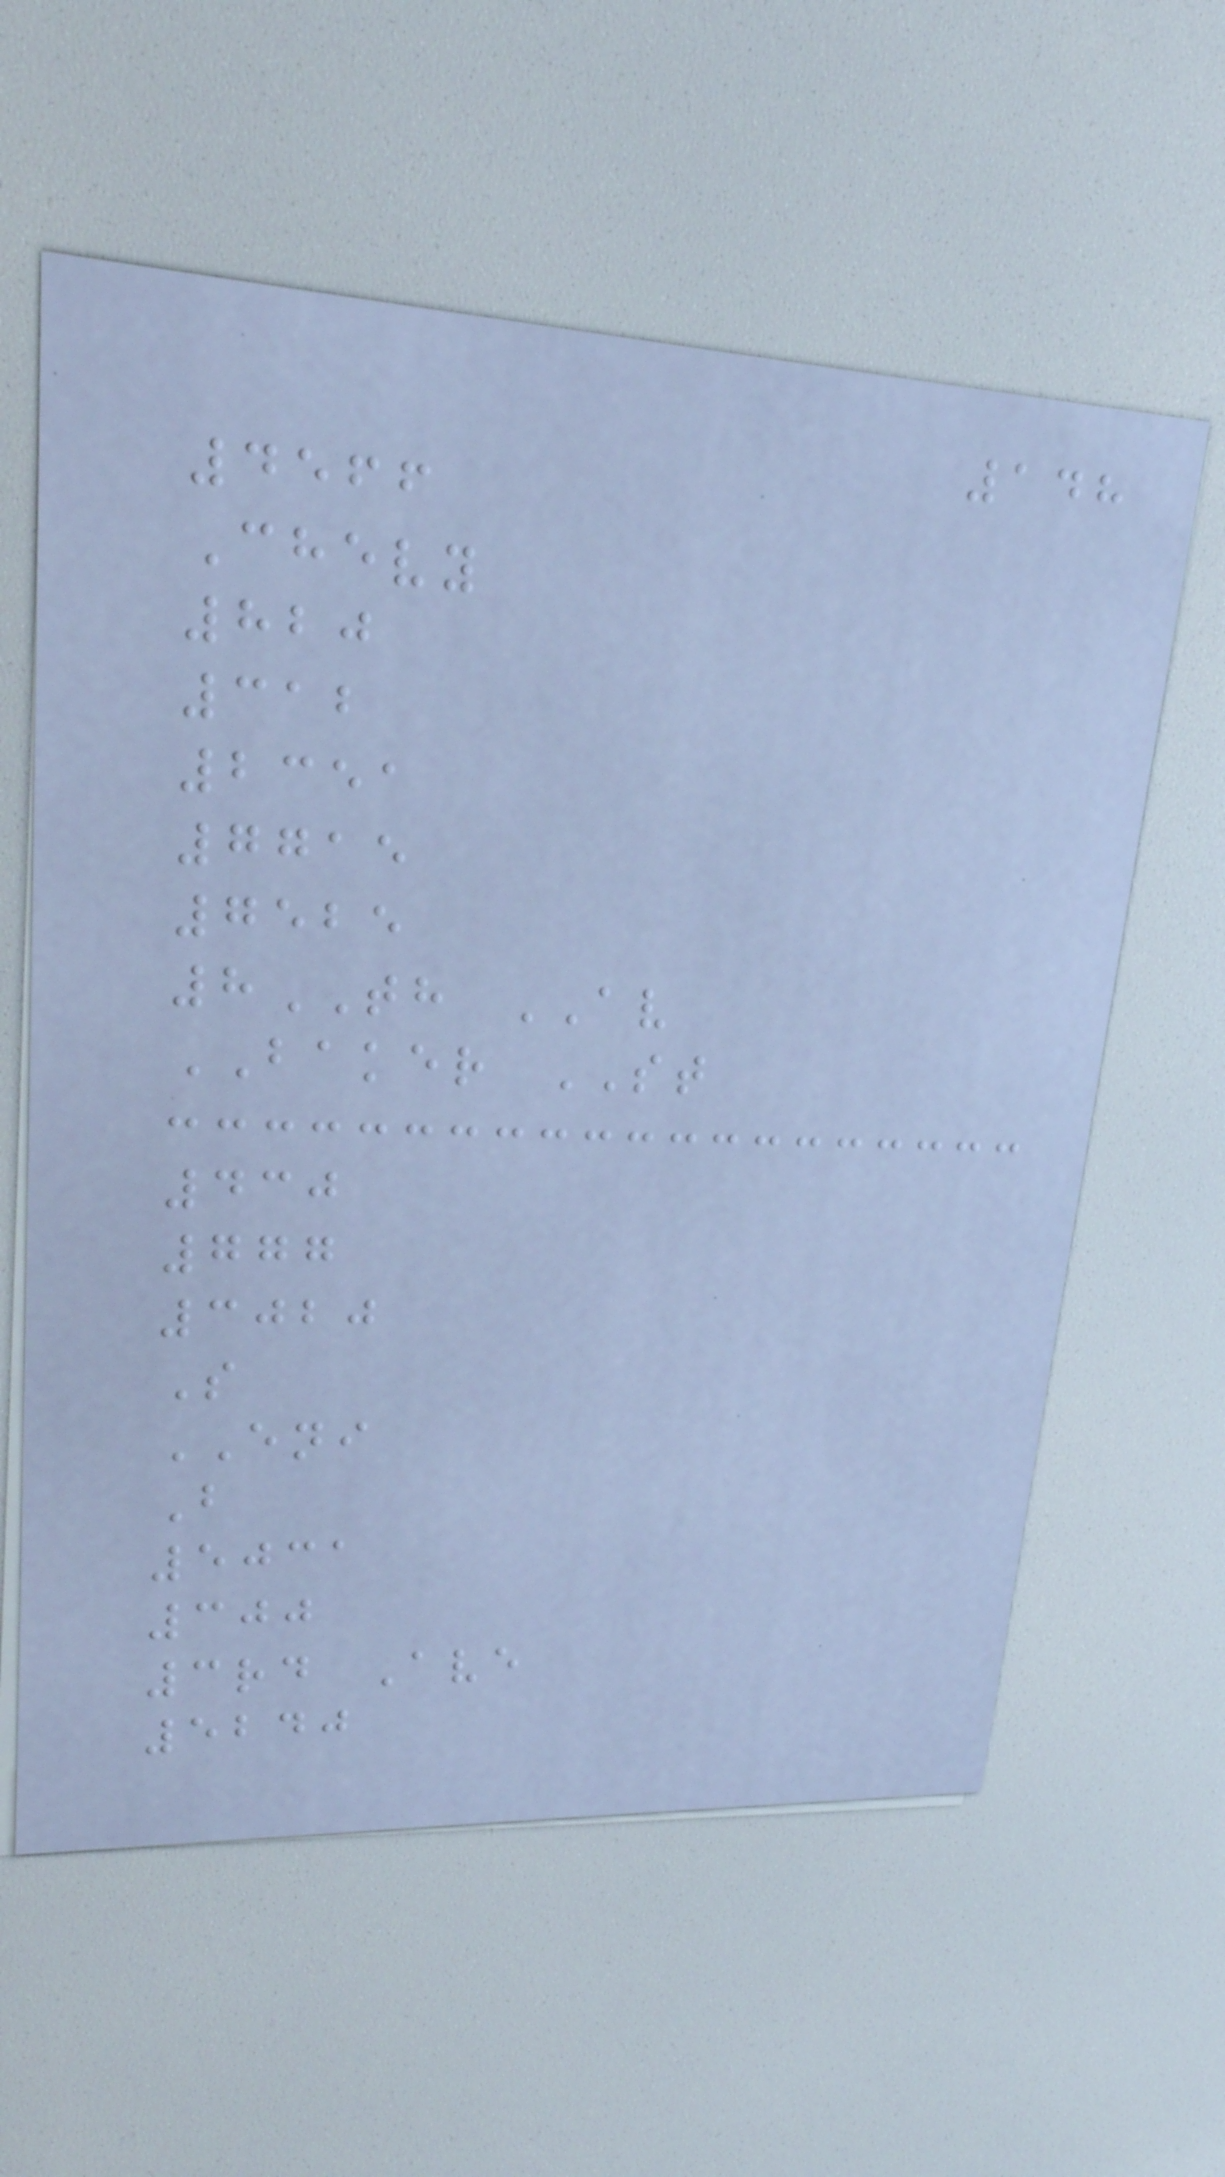148
4566
Chevy
820
312
2351
7715
7525
8TH AV
BAKER ST
430
777
3020
S
ENI
B
5031
300
3rd Ave
5240
